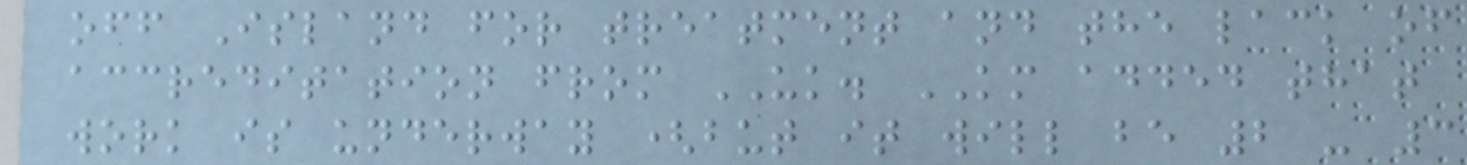off Island for treatment and the lack of
accreditation from UK. KM added that
work is underway (but it will be 2 - 3
